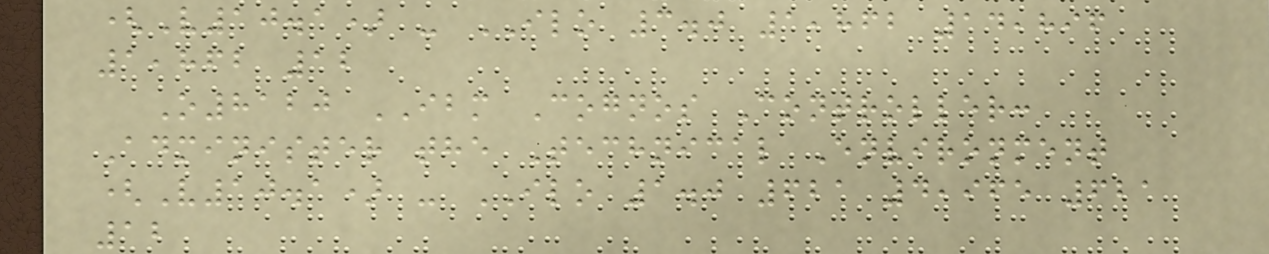(V10.1) - ILO 3.0 1,862 14,896
1,862 12
O8120 IBM Cognos Controller:
Administer the Technical Environment
(V10.1) - ILO 1.0 621 4,965 621
12
